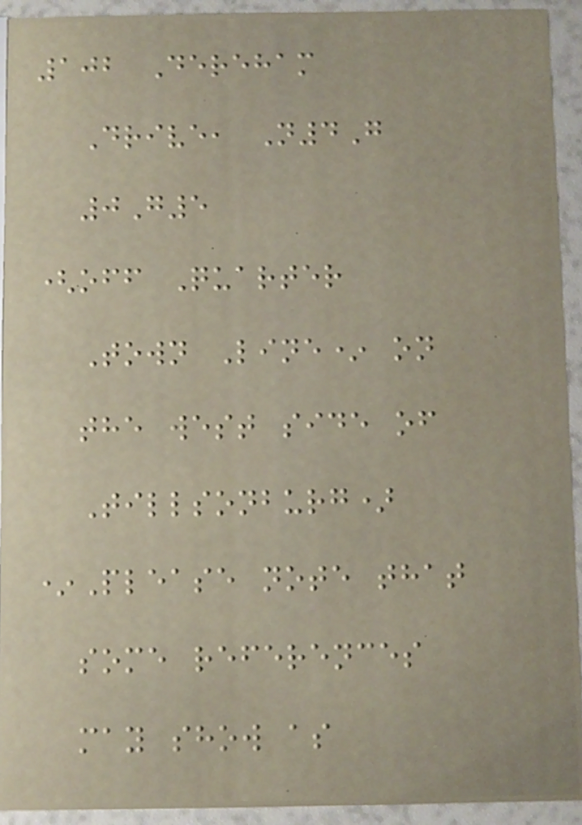102 Dereham
Drive, N4G
0G5
(off Quarter
Town Line* on
the west side of
Tillsonburg)
*Please note that
some references
may show as
